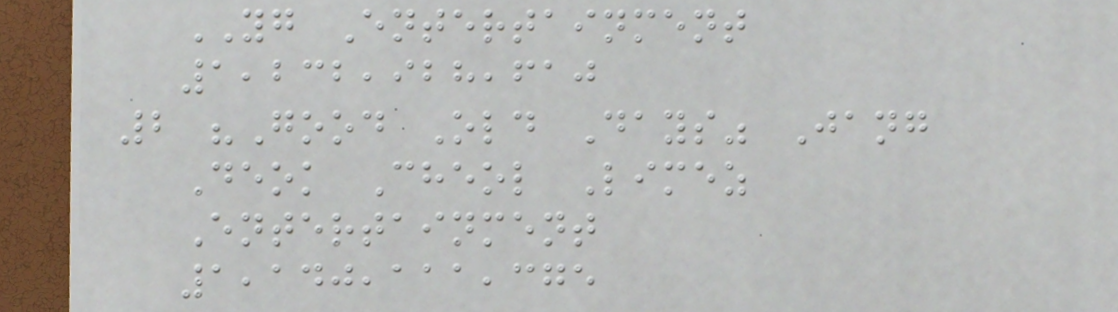YG Entertainment
1,232,928,610
2 "Good Old Days" Jang
Deok Cheol Limez
Entertainment
1,140,111,375
